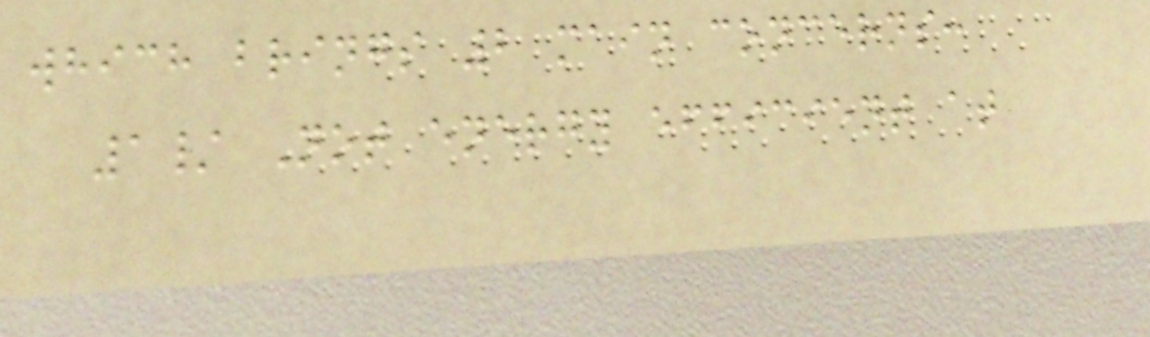which brings 2 main concerns:
1/ Not energy efficient at
